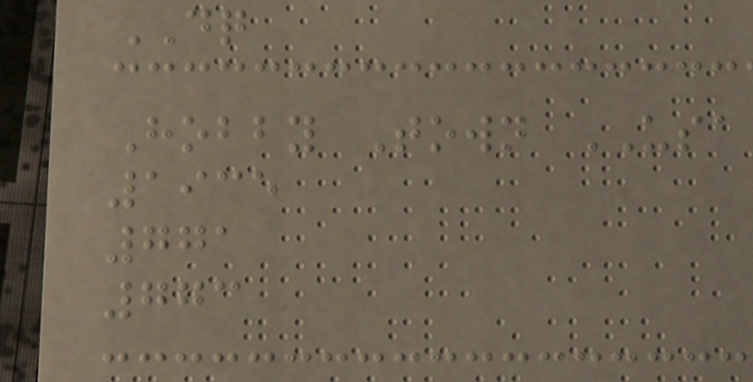DQ
Hobby Town USA
1935
771
773
